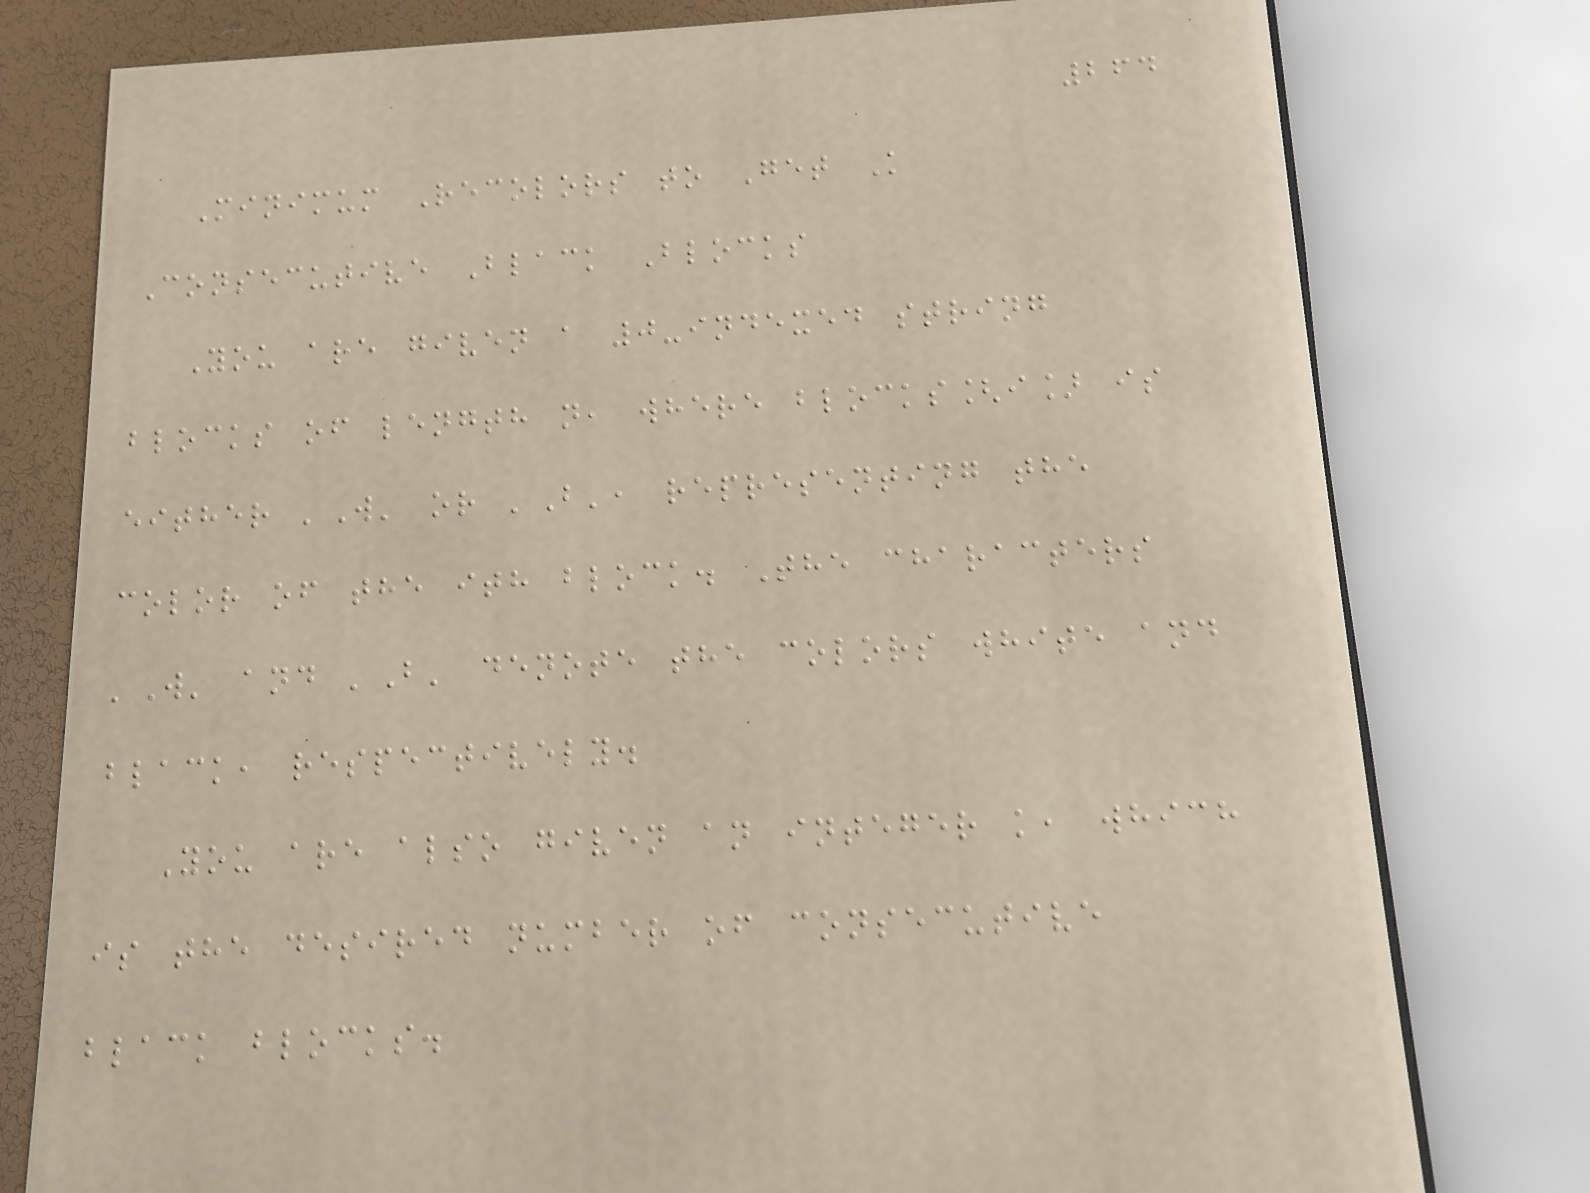264
Minimum Recolors to Get K
Consecutive Black Blocks
You are given a 0-indexed string
blocks of length n, where blocks[i] is
either 'W' or 'B', representing the
color of the ith block. The characters
'W' and 'B' denote the colors white and
black, respectively.
You are also given an integer k, which
is the desired number of consecutive
black blocks.
